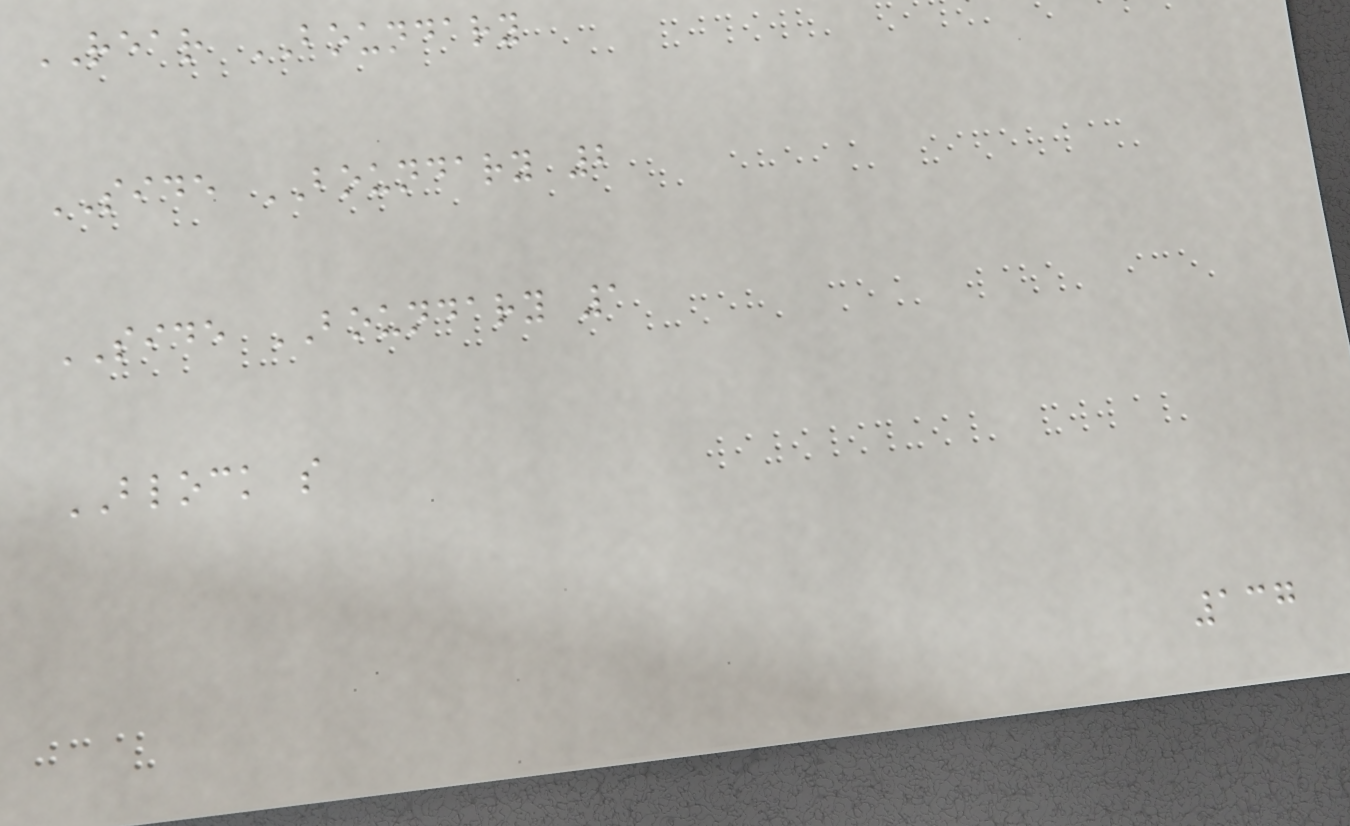REAR BOUNDARY
SIDE BOUNDARY 2
SIDE BOUNDARY 1
BLOCK s
137
